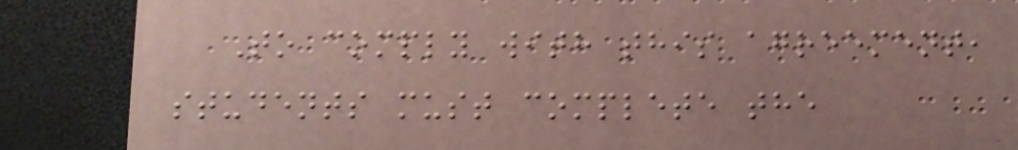To comply with this agreement,
students must complete the
